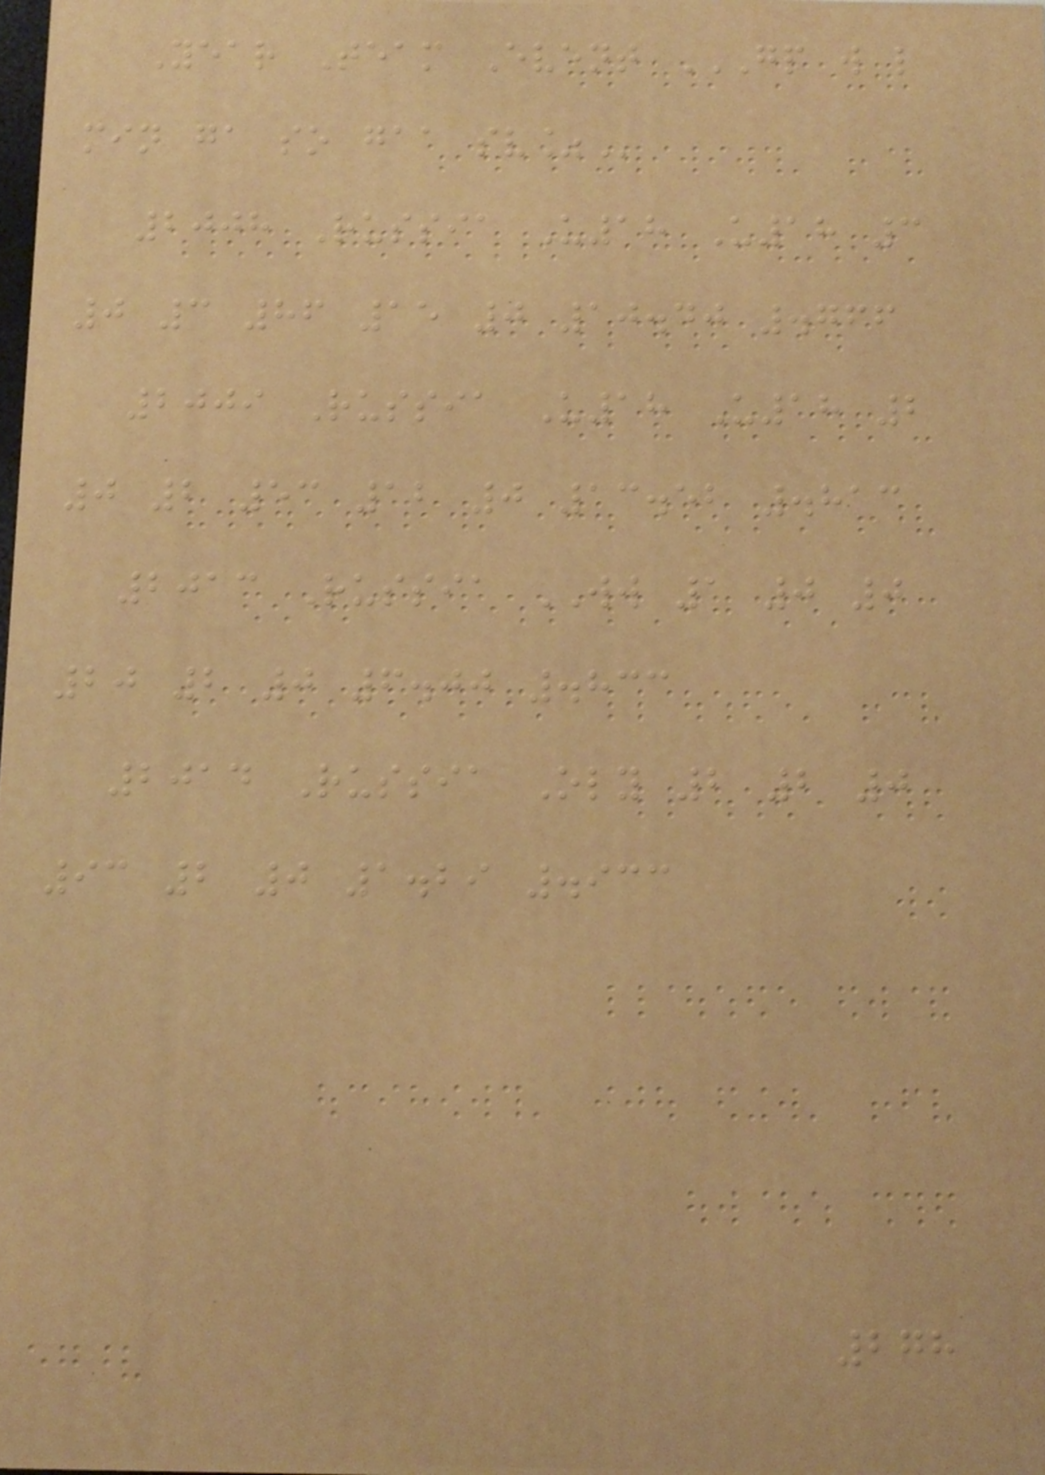Year Team Event GP W L
MIN GA SO GAA SV%
2008 Russia U18 U18 3
0 3 86 15 0 10.40 .766
2009 Russia U18 U18 2
0 2 53 12 0 13.52 .813
2013 Russia WW 1 0 0
20 2 0 6.00 .833
2014 Russia Oly 2 2 0
93 2 0 1.29 .933
278
